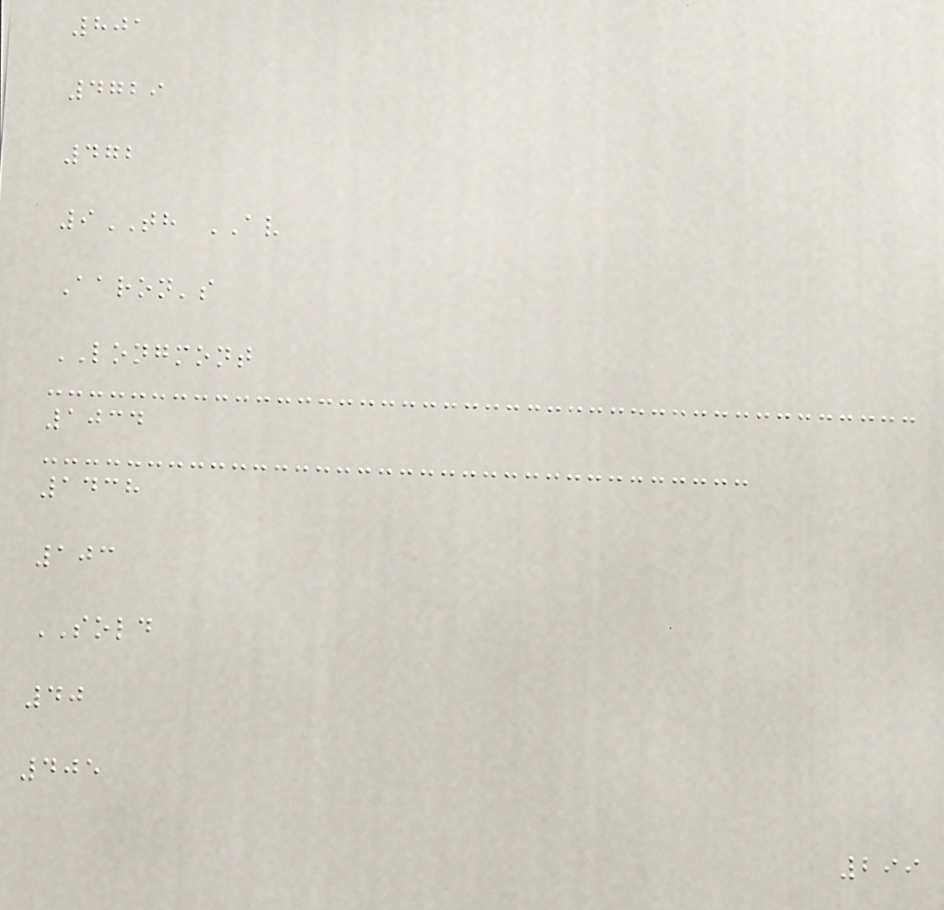801
4729
472
9TH AV
Aaron's
LONGMONT
1034
1438
103
SOLD
40
405
299
